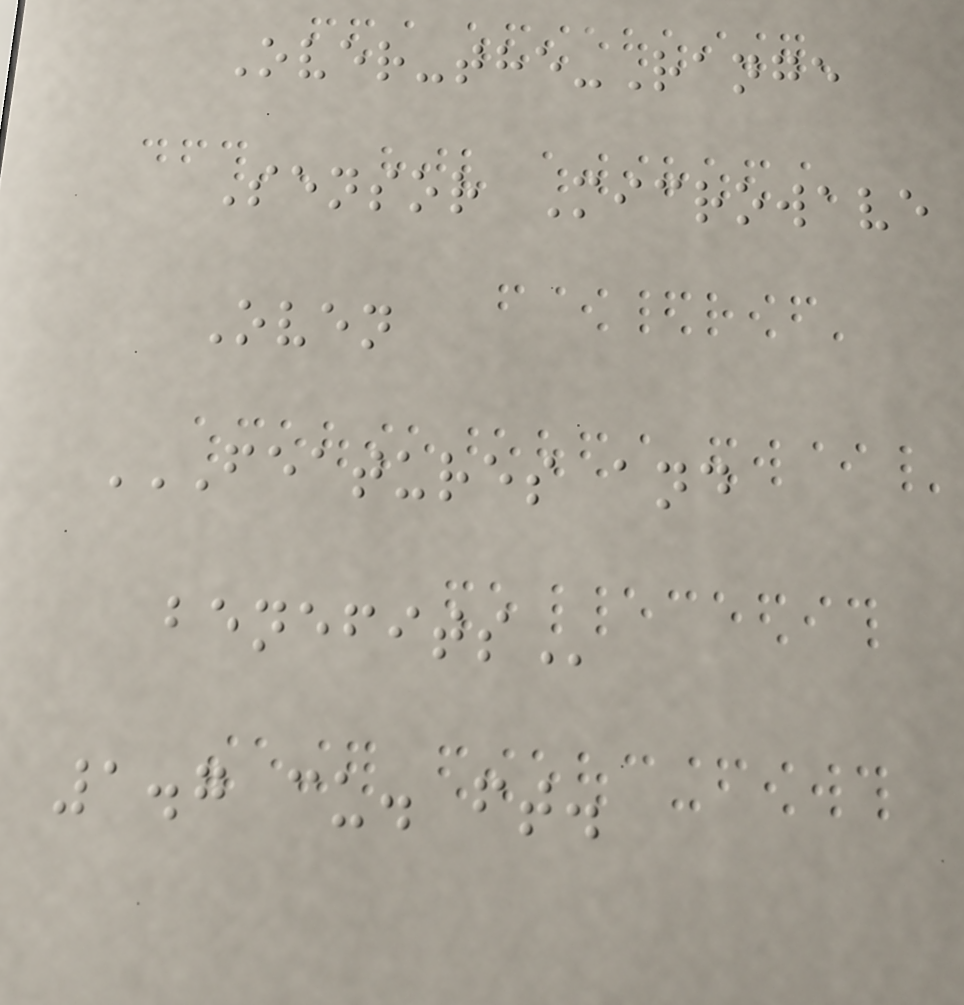Over-the-Range
Sensor Microwave
Oven
FEATURES AND
BENEFITS
1.7 cu. ft.
